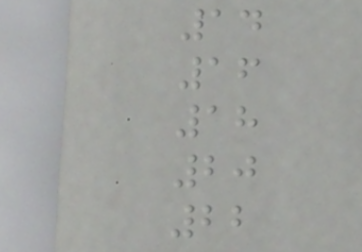14
16
18
20
22
